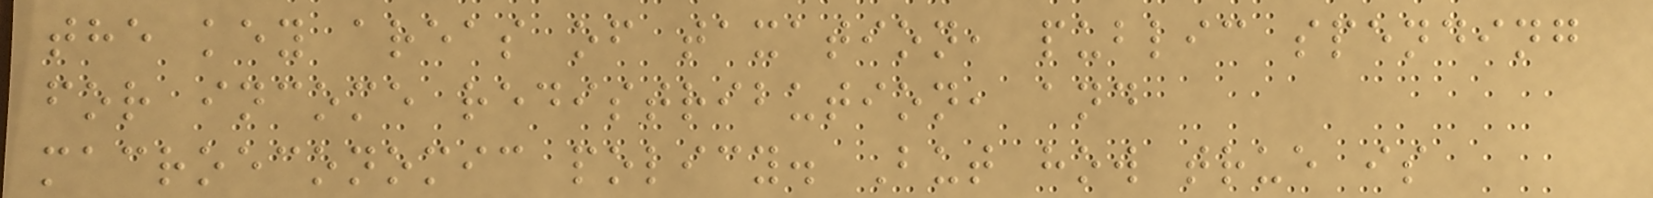the key areas of taxation, public spending
for income redistribution, and
macroeconomic policy. But how true is
